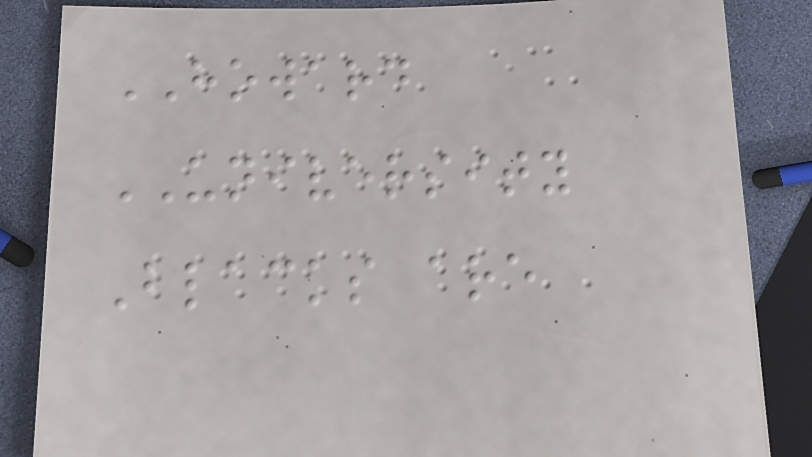HOWARD
UNIVERSITY
Blacks are
